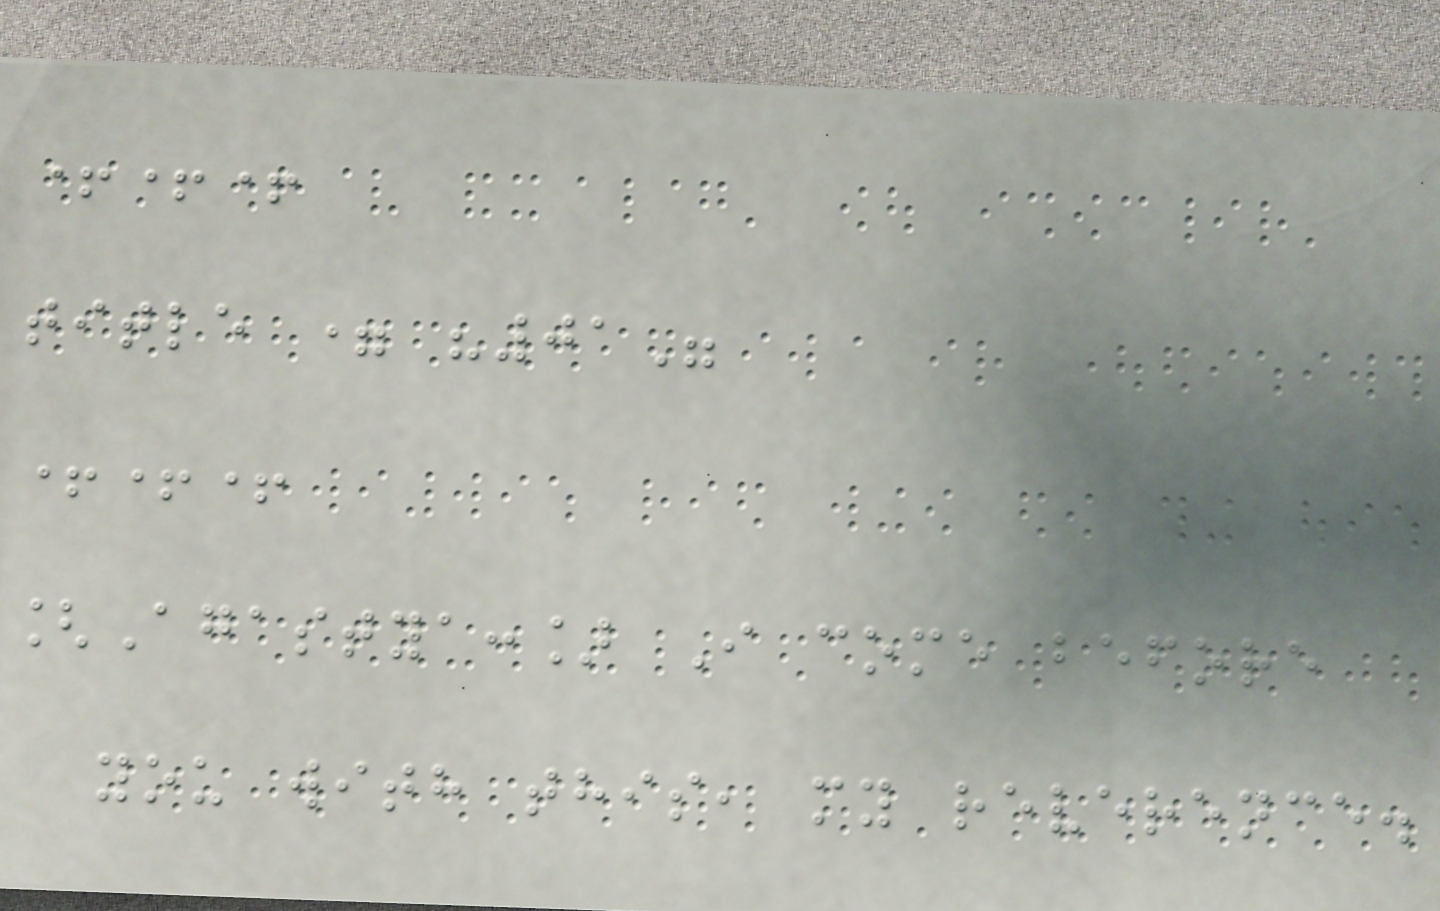+++
title = "01"
+++
[Agastya:] I come before
you with this, my reverence.
